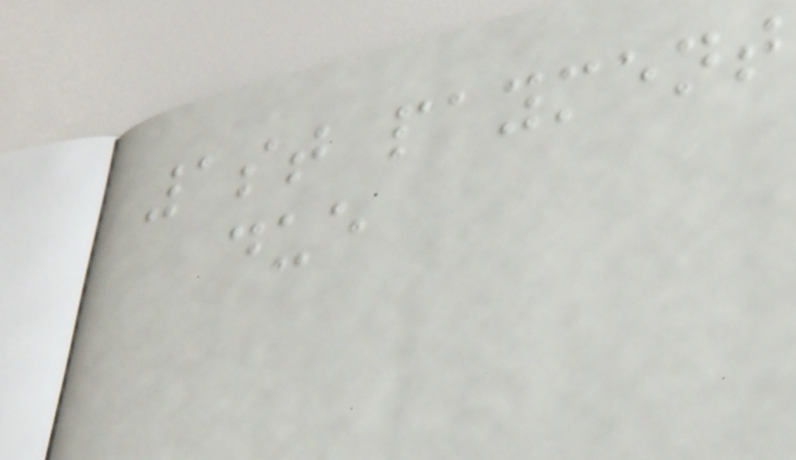1st payment
due
